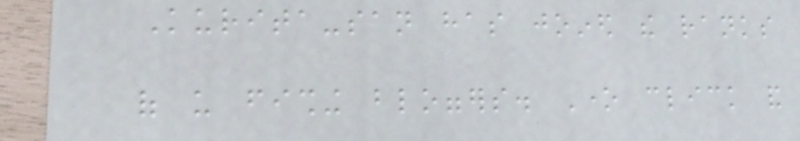Kurita-san has joined the ranks
of us fishing bloggers. One click and
